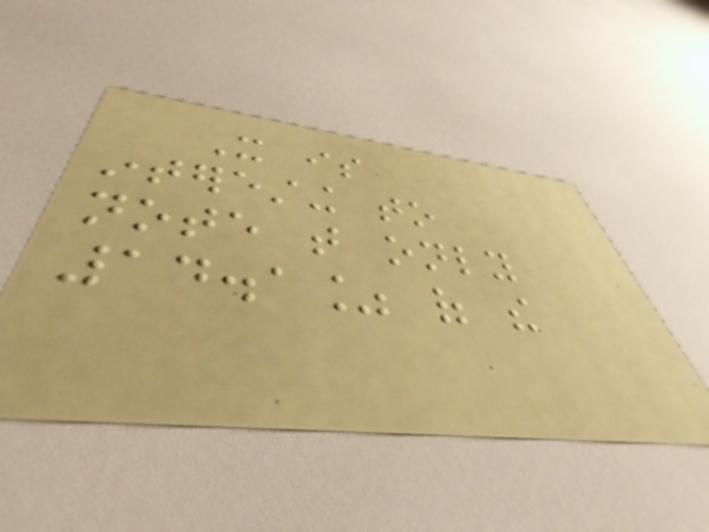It is
interesting to
note that only
14.1% of the
